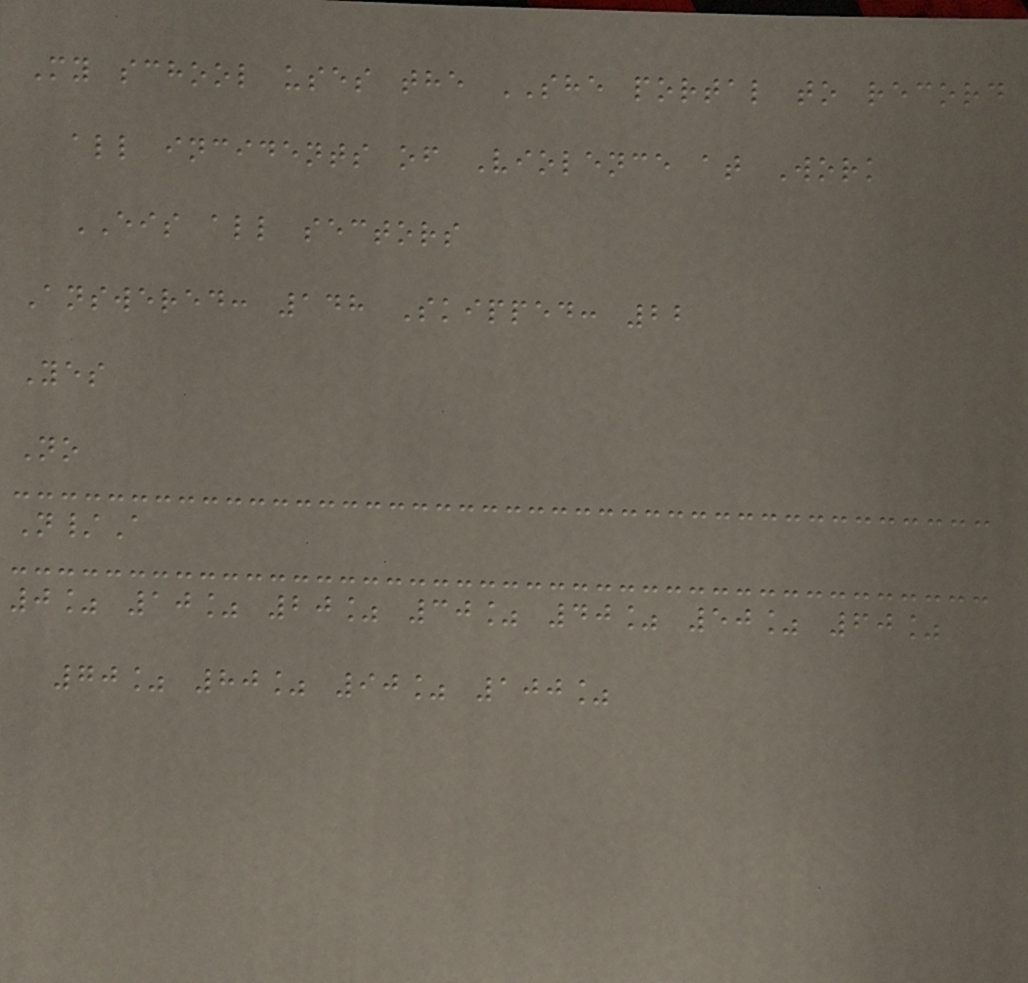My school uses the SHE portal to record
all incidents of Violence at Work
EIS all sectors
Answered: 148 Skipped: 22
Yes
No
N/A
0% 10% 20% 30% 40% 50% 60%
70% 80% 90% 100%
